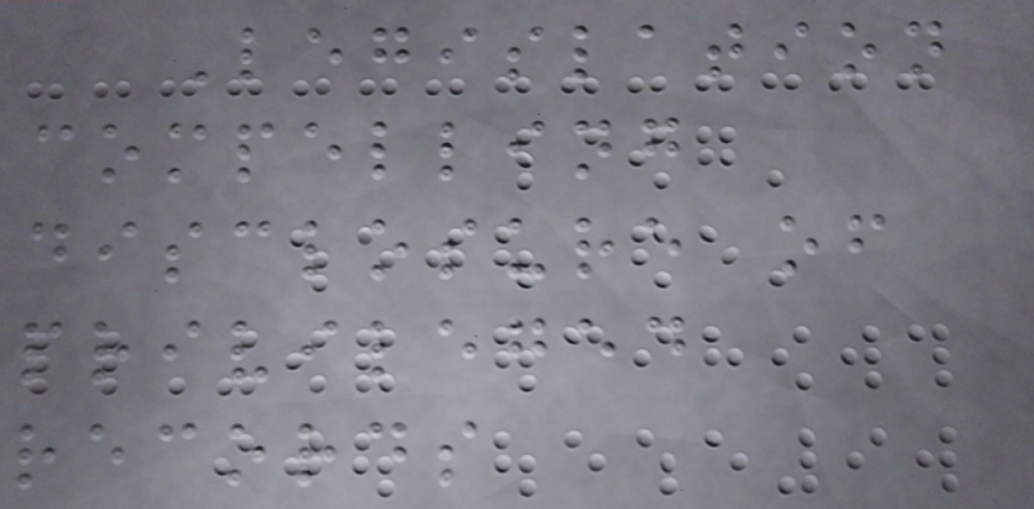Legislation
compelling
disclosure of
privileged
records
